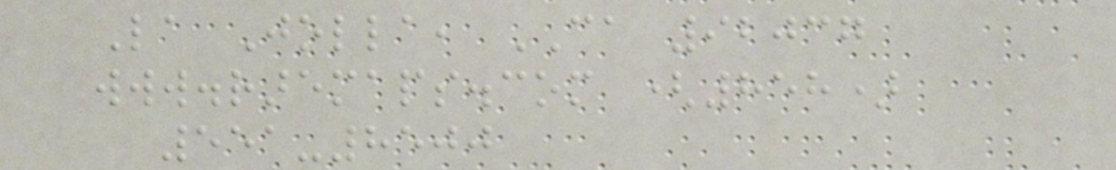La Jolla, CA 92037
www.raremaps.com (858)
551-8500
